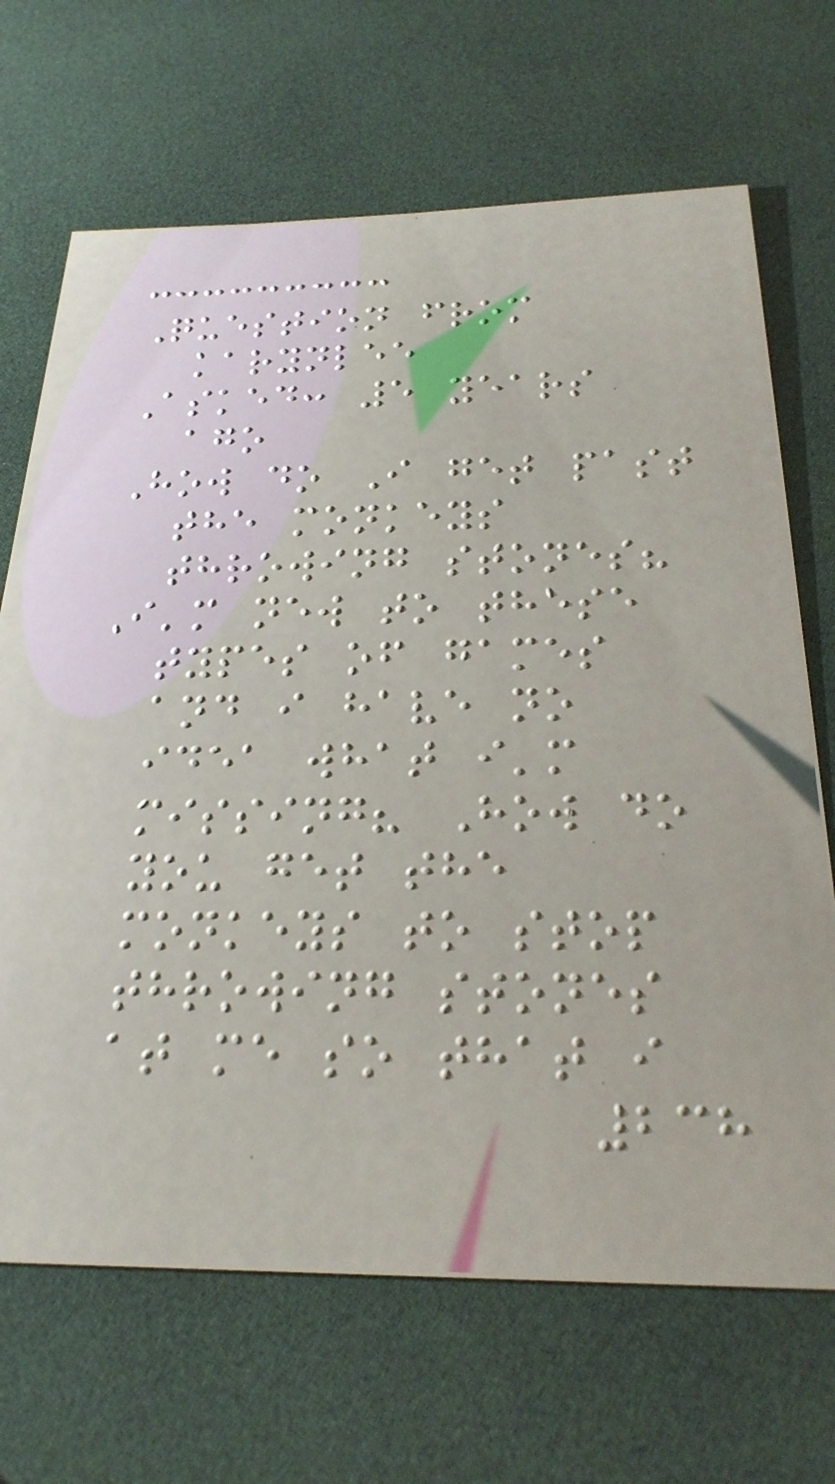Question from
karynlee
Asked: 5 years
ago
How do I get past
the monkeys
throwing stones?
I'm new to these
types of games
and i have no
idea what i'm
missing? How do
you get the
monkeys to stop
throwing stones
at me so that i
238
